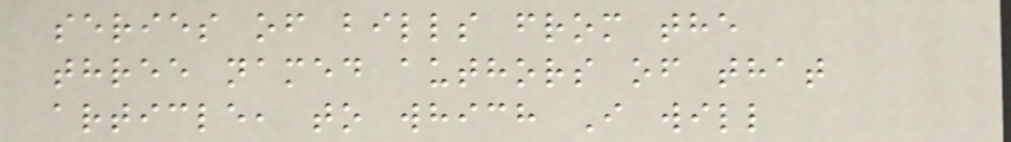series of bills from the
three named authors of that
article, to which I will
